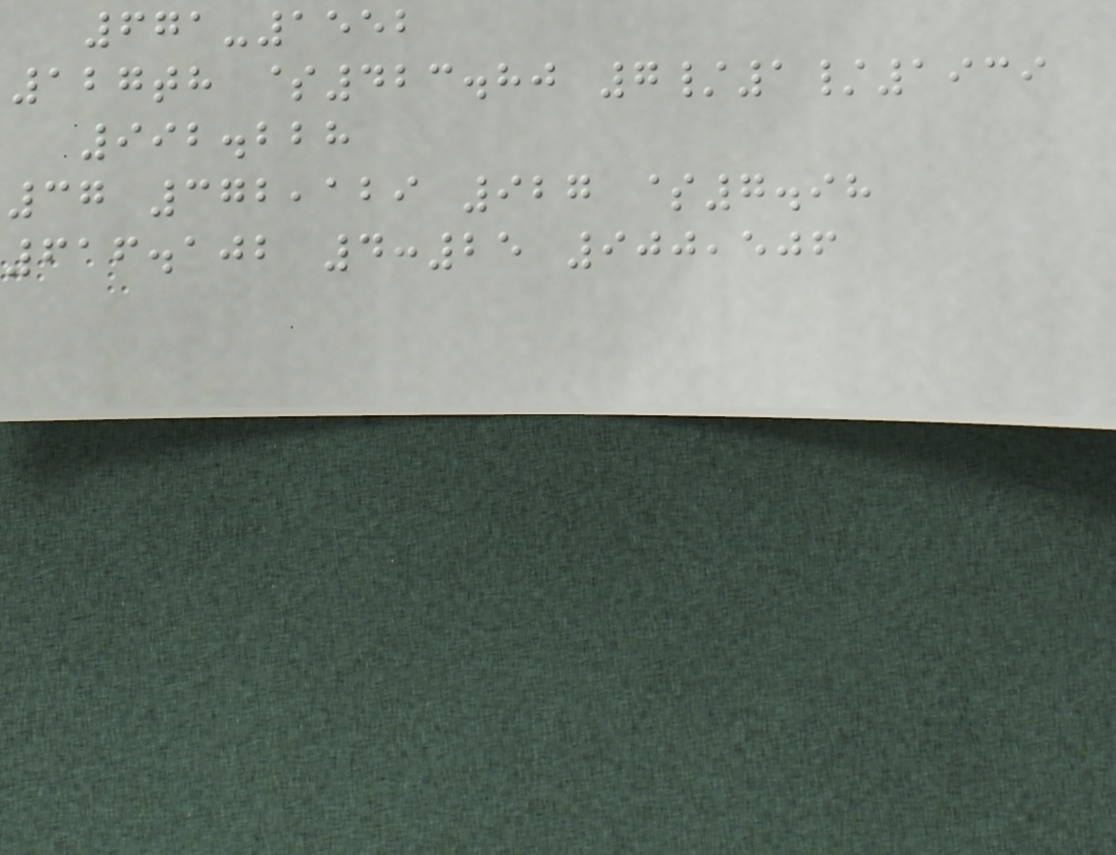671-1552
127th $423.80 7/1/1939
992.228
37 372,129 927 $7.98
616.102 4:25 900,506
